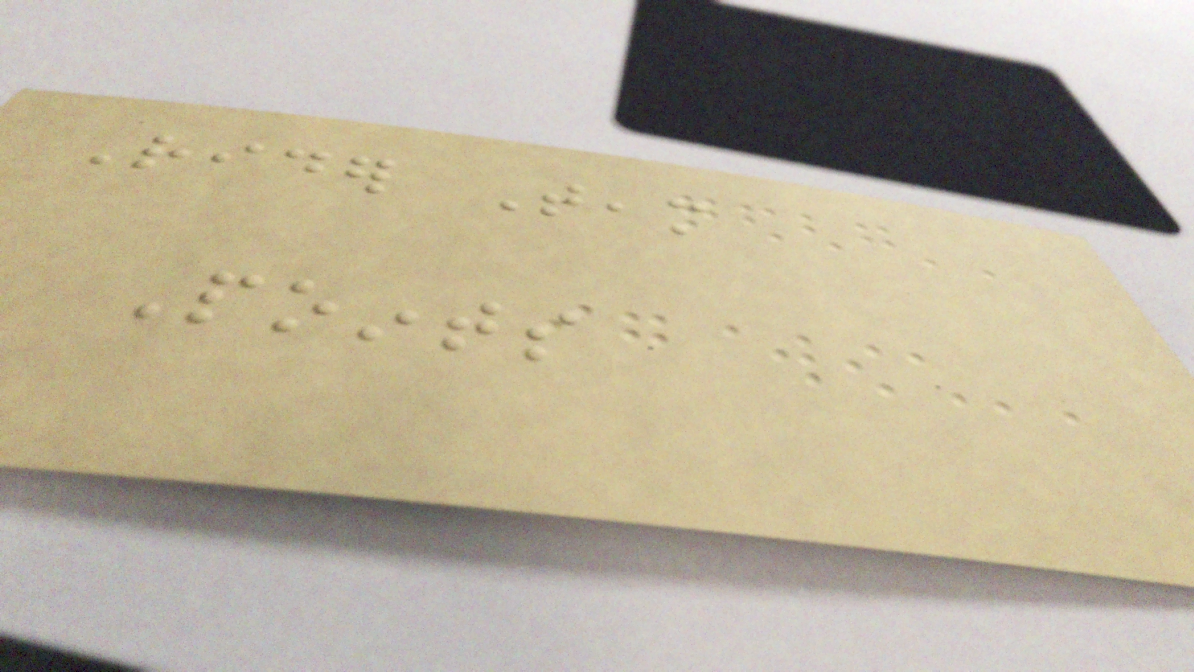Rider Team
Points
